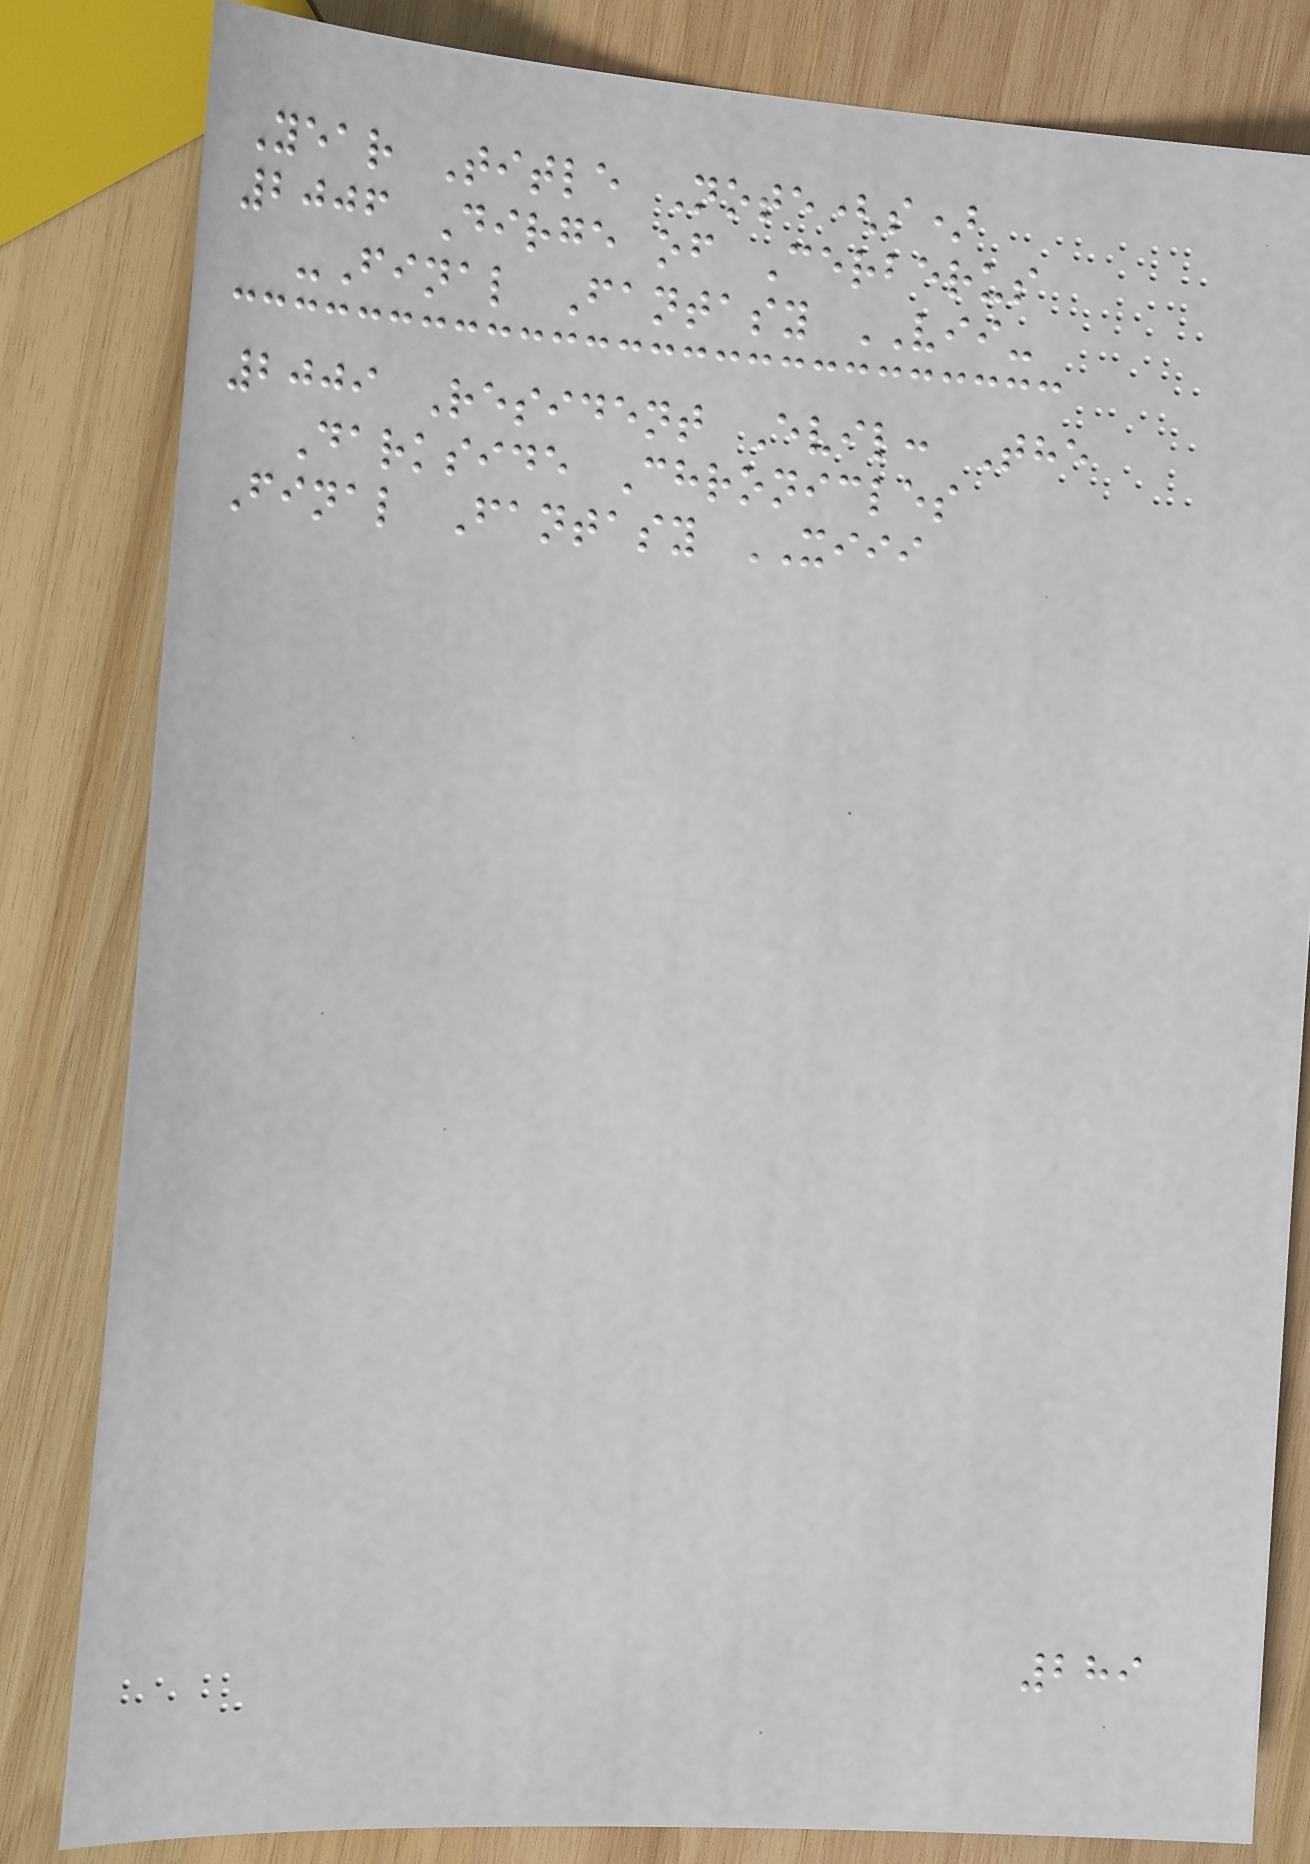Year Title Note(s)
2006 Dirge of Cerberus
-Final Fantasy VII-
2009 Resident Evil: The
Darkside Chronicles
Final Fantasy XIII
289
